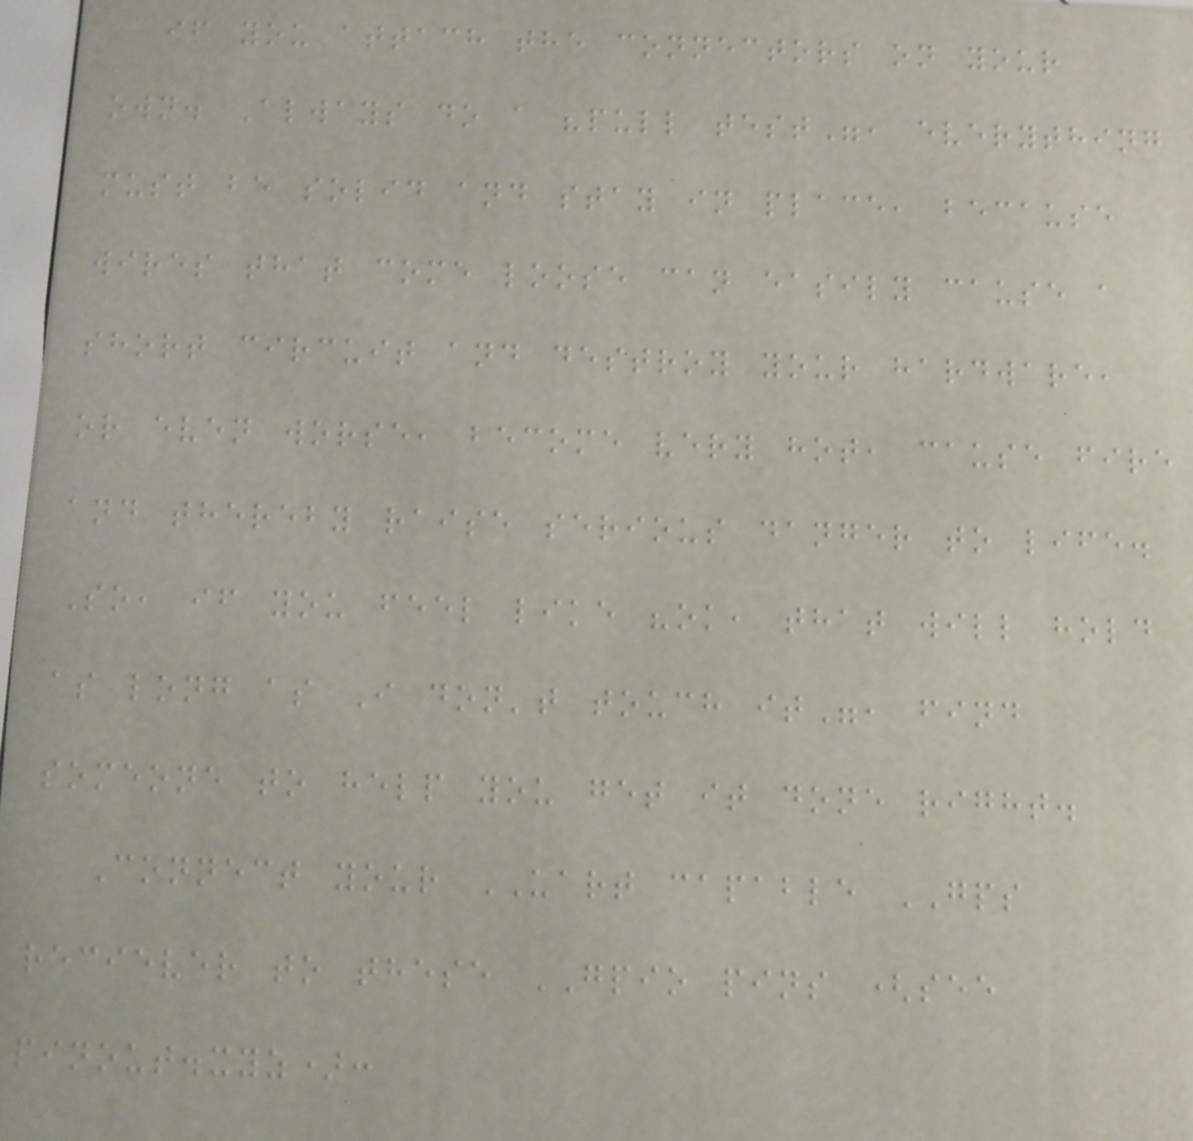if you attach the connectors on your
own. Always do a "pull test", everything
must be solid and stay in place, because
wires that come loose can easily cause a
short circuit and destroy your hardware,
or even worse, become very hot, cause fire
and thereby raise serious danger to life.
So, if you feel like "ok, that will hold
as long as I don't touch it", find
someone to help you get it done right.
Connect your UART capable GPS
reciever to these GPIO pins (see
pinout.xyz):
